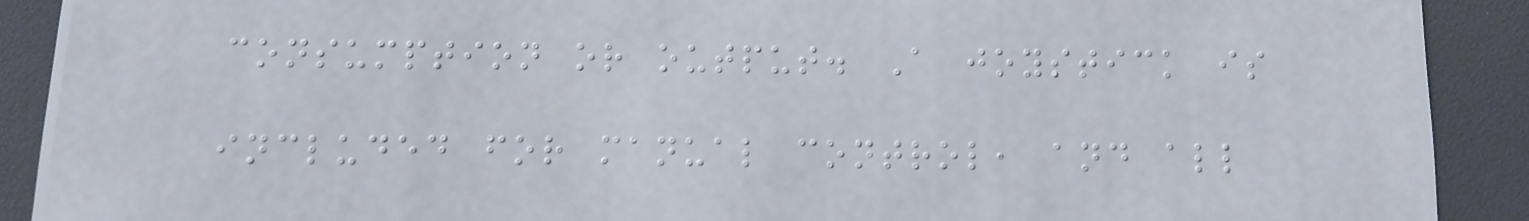consumption or output. A joystick is
included for manual control, and all
